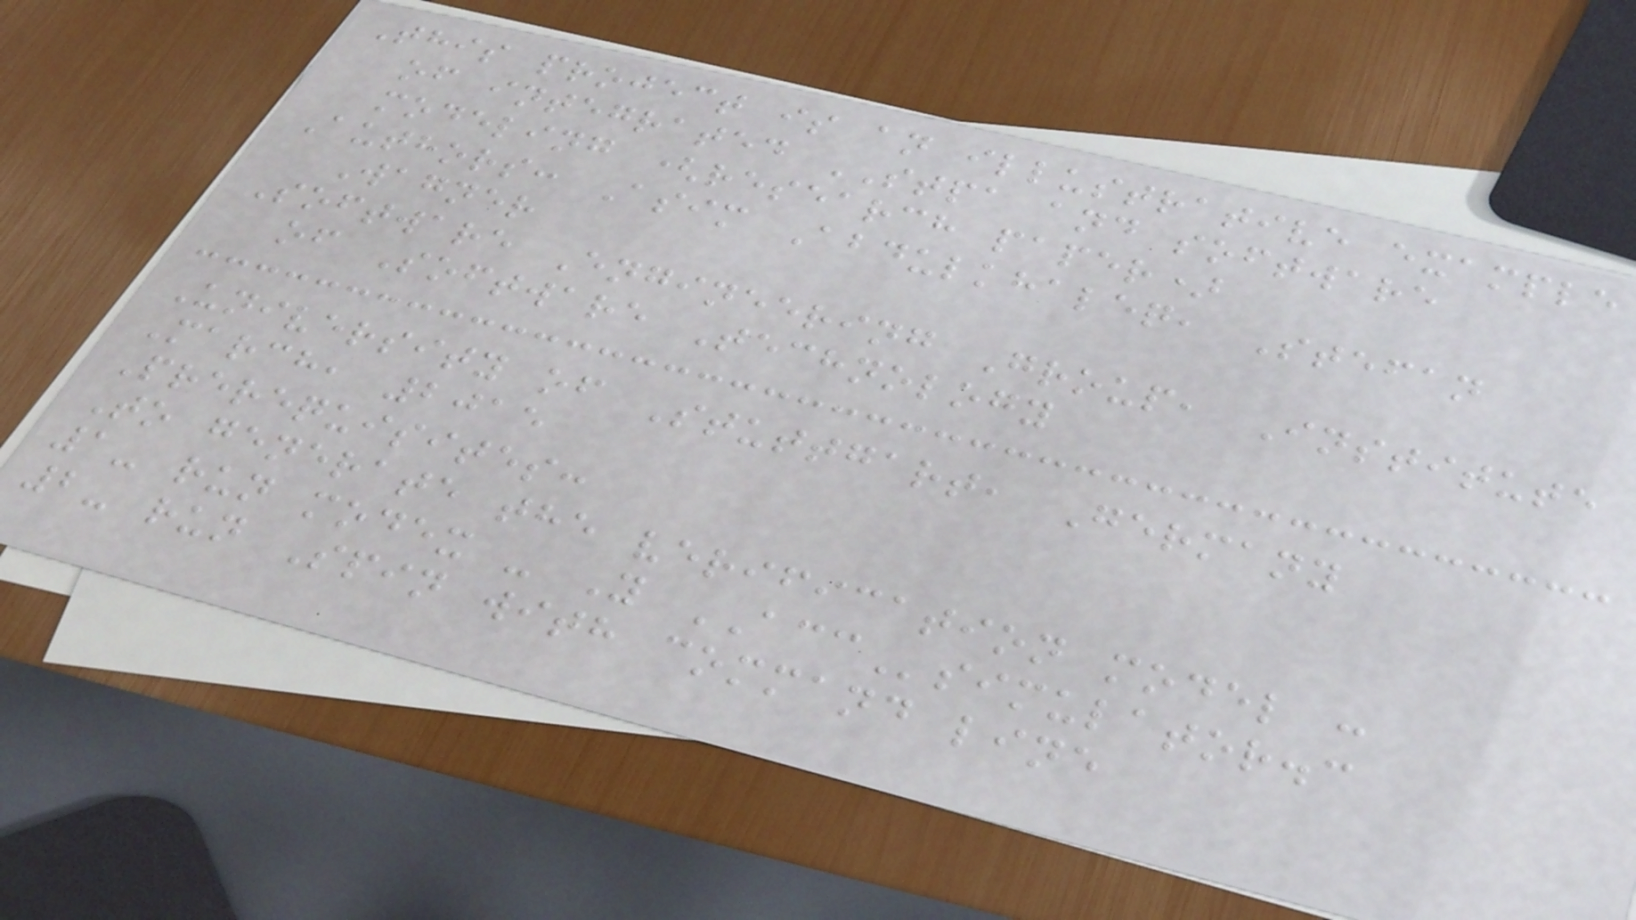This project is an illustrative example
of integrated STPA and software
modeling (research paper)
Authors: Asim Abdulkhaleq, Stefan
Wagner
Software Engineering Group, Institute
of Software Technology
University of Stuttgart, Germany
March, 2015
Prerequisites:
To generate the verification model :
1- run modex - Y ACCsimulator.c
2- run Spin with command line
